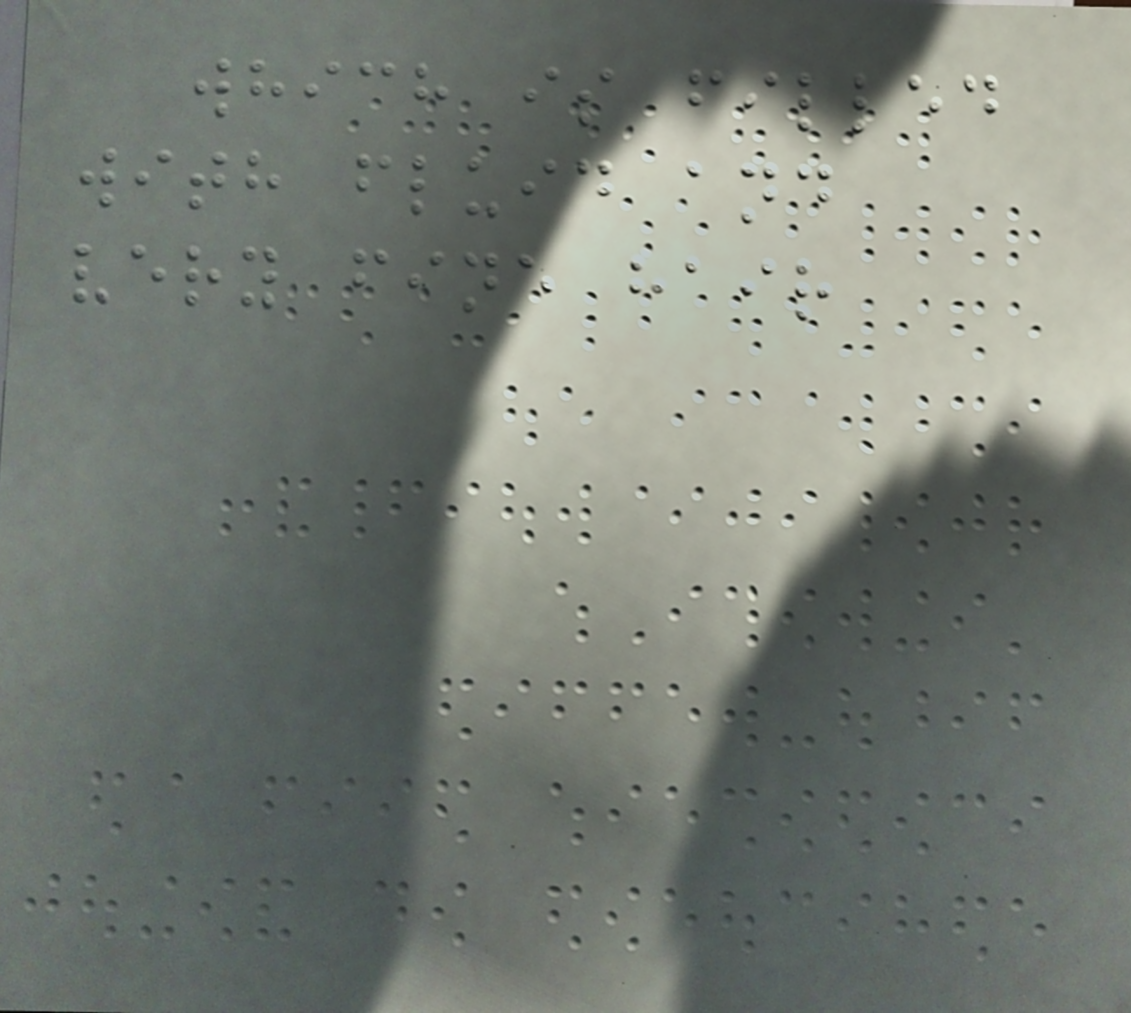which is filled
with fluid and
very fine hair
